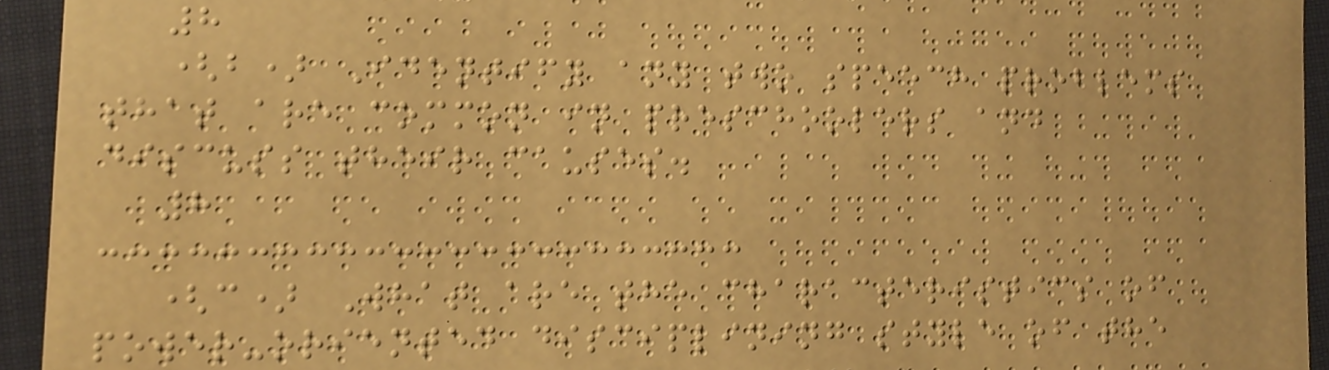8
(b) Identify any two speech problems
that are common in preschoolers and
discuss their causes.
8
(c) What are the characteristics of
power-oriented disciplining style of the
